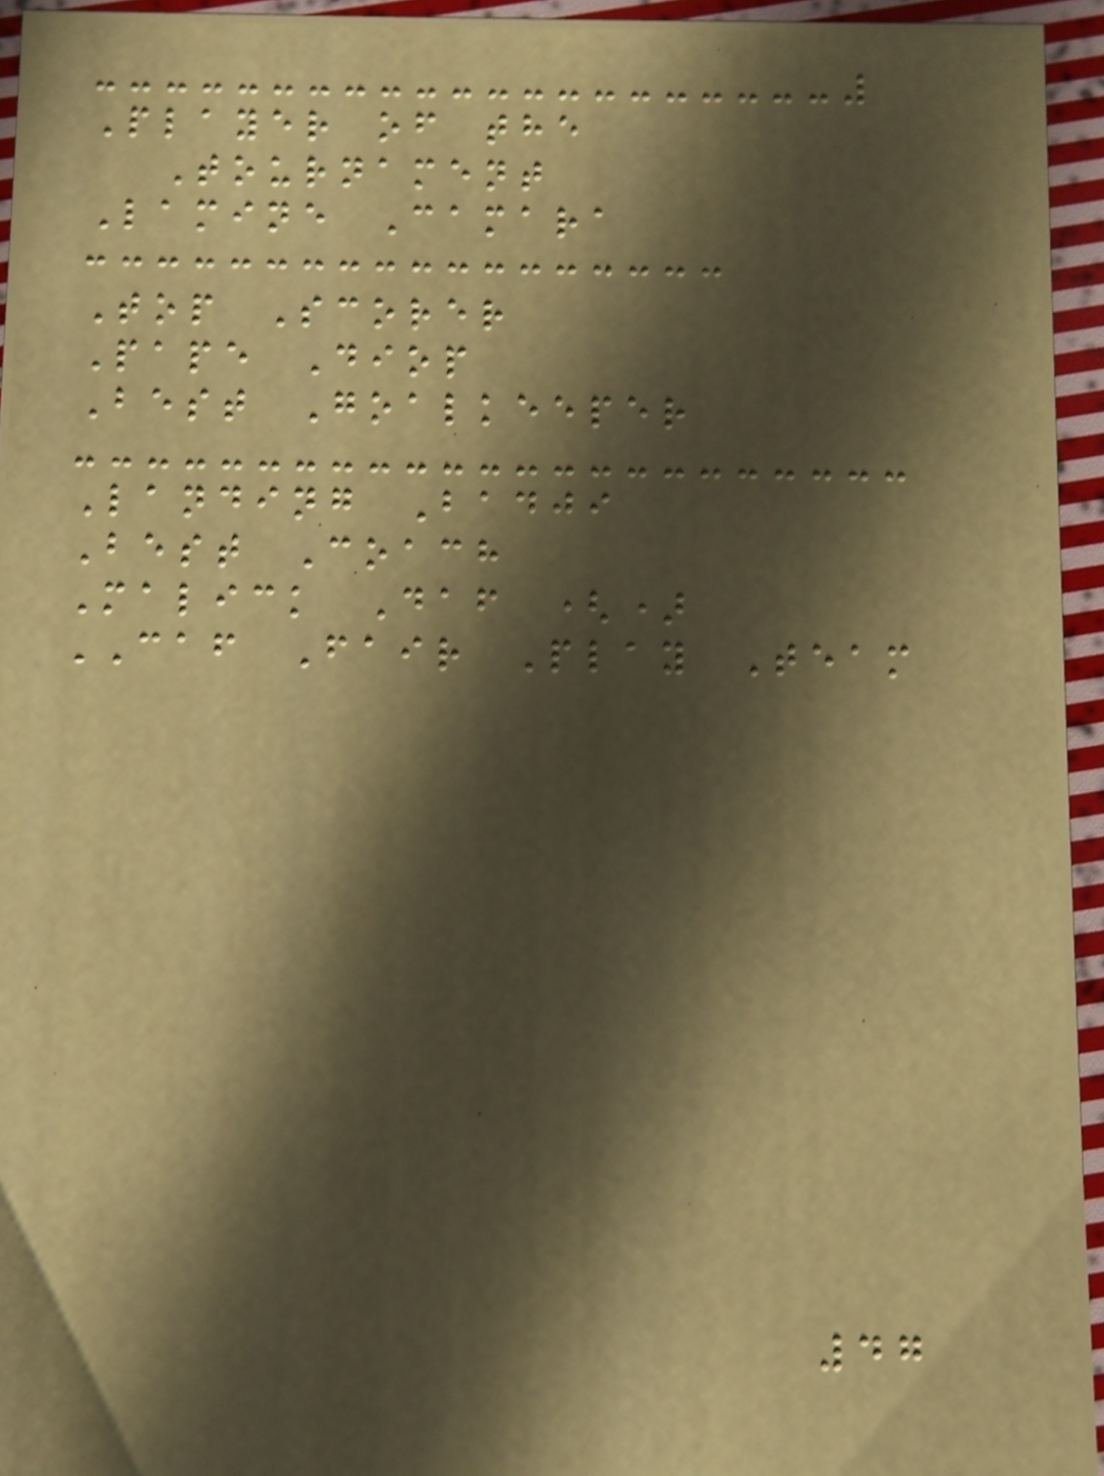Player of the
Tournament
Lamine Camara
Top Scorer
Pape Diop
Best Goalkeeper
Landing Badji
Best Coach
Malick Daf ()
CAF Fair Play Team
47
